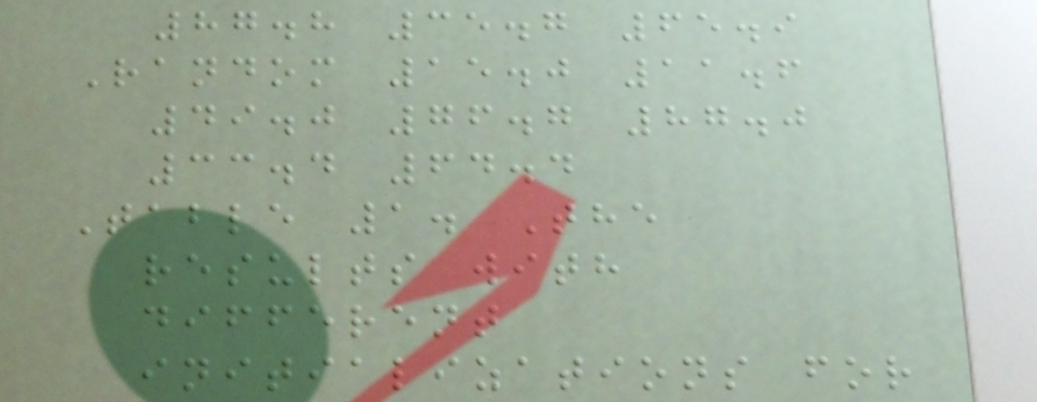87.8 35.7 65.9
Random 15.0 11.6
49.0 76.7 87.0
33.4 64.4
Table 1. The
results with
different
initializations for
